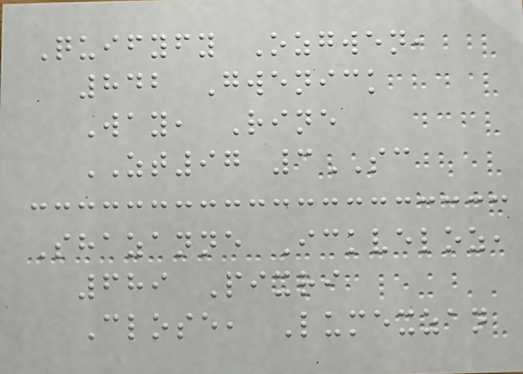Quifyfy Ozgwen,
842 Gwenick
Way, Rine
ZT97 3SC
Shazanne Ickveloz,
689 Pixri
Close, Lumexzan
